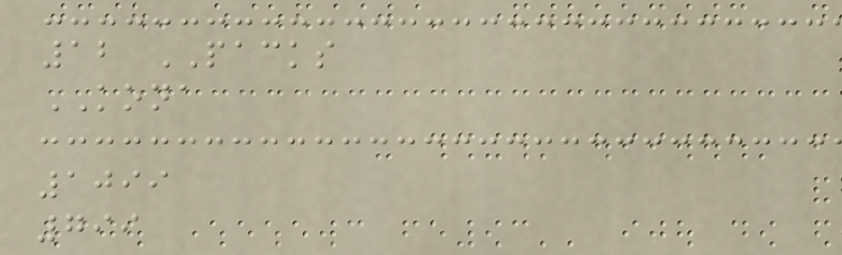12 PACKS
KONA
1099
799
